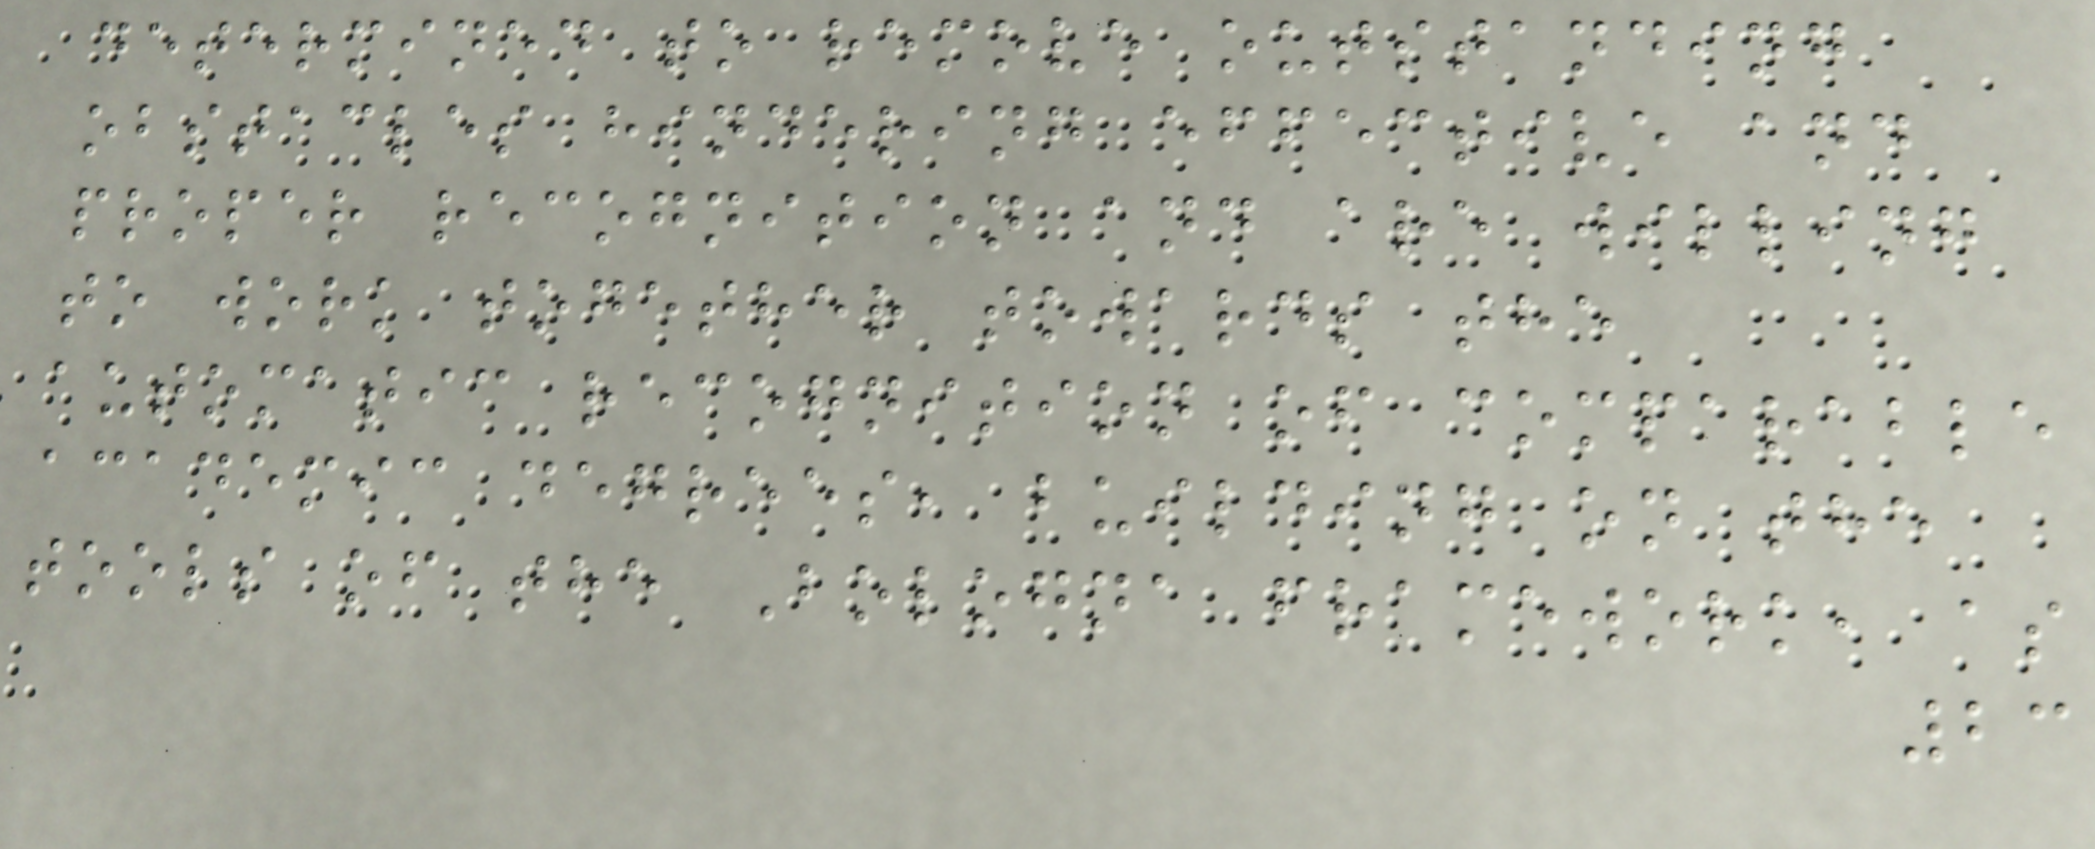determined to remove outstanding
obstacles hindering effective and
proper recognition and are willing
to work together towards the
automatic recognition of comparable
academic degrees, building on the
tools of the Bologna framework, as
23
